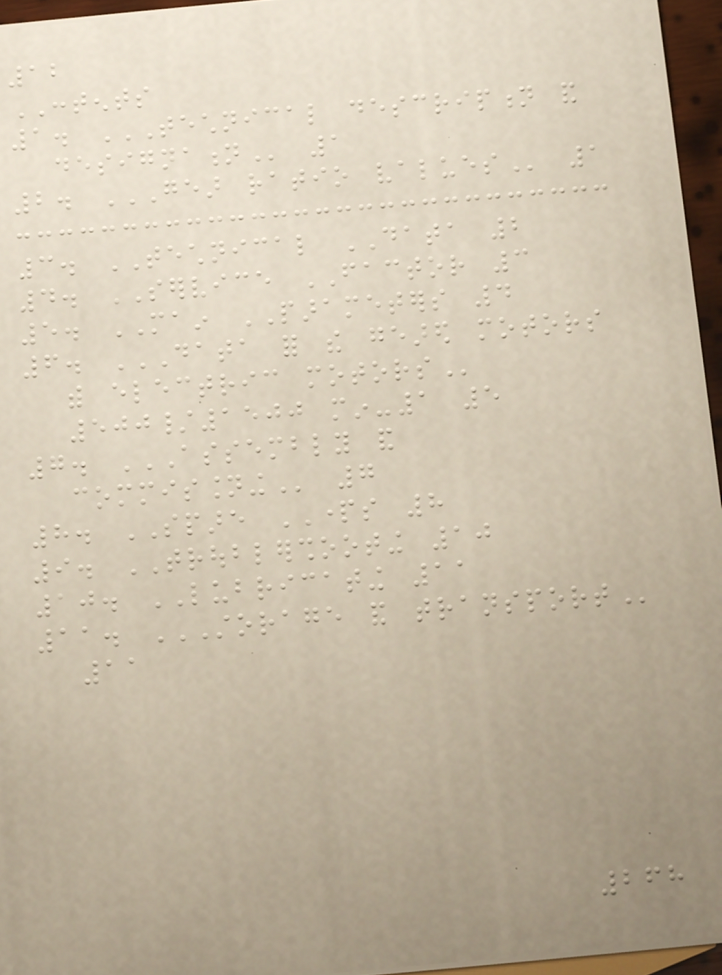12
CONTENTS
1. TECHNICAL DESCRIPTION AND
DESIGNATION 1
2. GEAR RATIO VALUES 1
3. TECHNICAL DATA 2
4. SERVICE FACTOR 3
5. MAIN PARAMETERS 4
6. DATA FOR THE GEARED MOTORS
WITH ELECTRIC MOTORS
500/1500 min-1 5
7. ASSEMBLY AND
COMMISSIONING 7
8. SPARE PARTS 8
9. TROUBLERSHOOTING 10
10. LUBRICATING 11
11. STORAGE AND TRANSPORT
11
268
